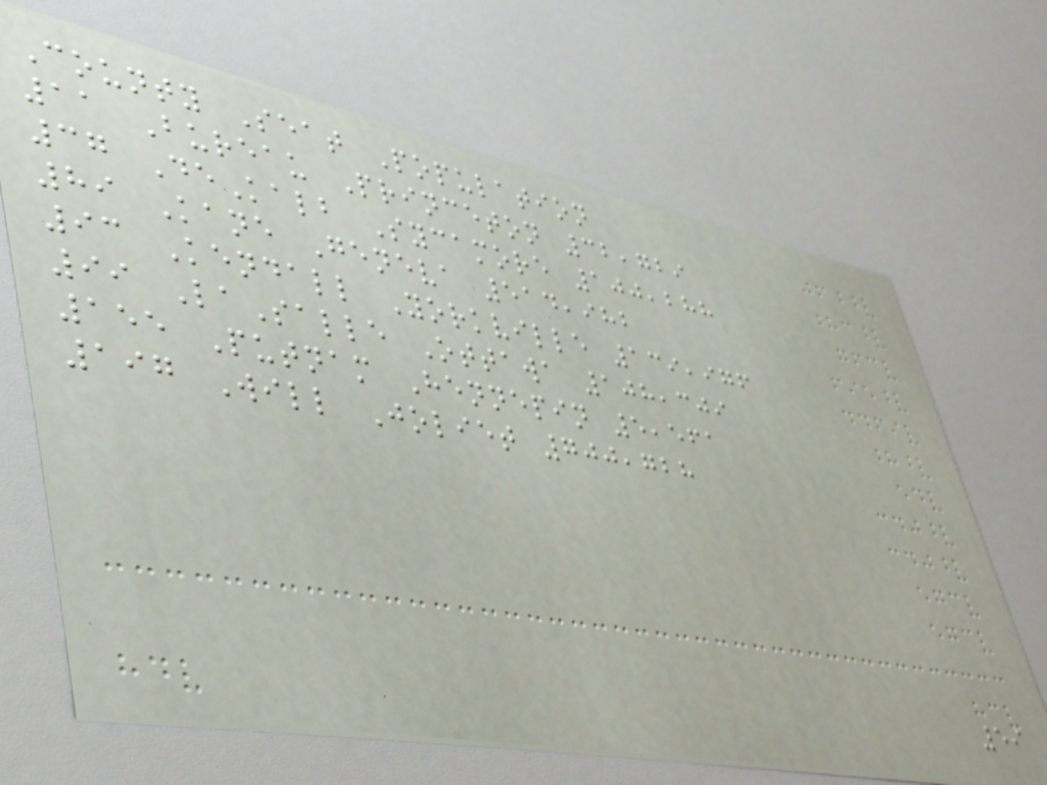County Seat Population
11 Bureau Princeton 32,729
37 DeKalb Sycamore 100,288
89 Kane Geneva 514,982
93 Kendall Yorkville 139,976
99 LaSalle Ottawa 108,309
155 Putnam Hennepin 5,561
197 Will Joliet 700,728
59
